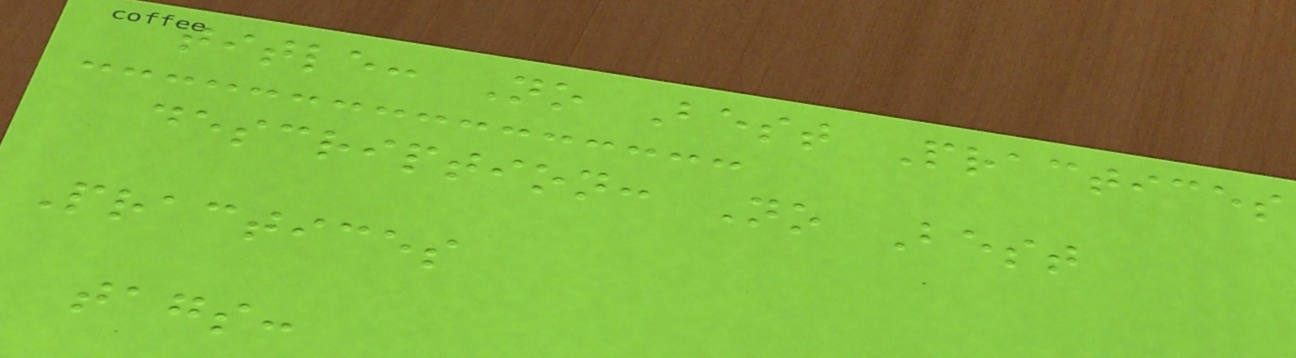title: No Best Practices
description: No Best
Practices
tags:
